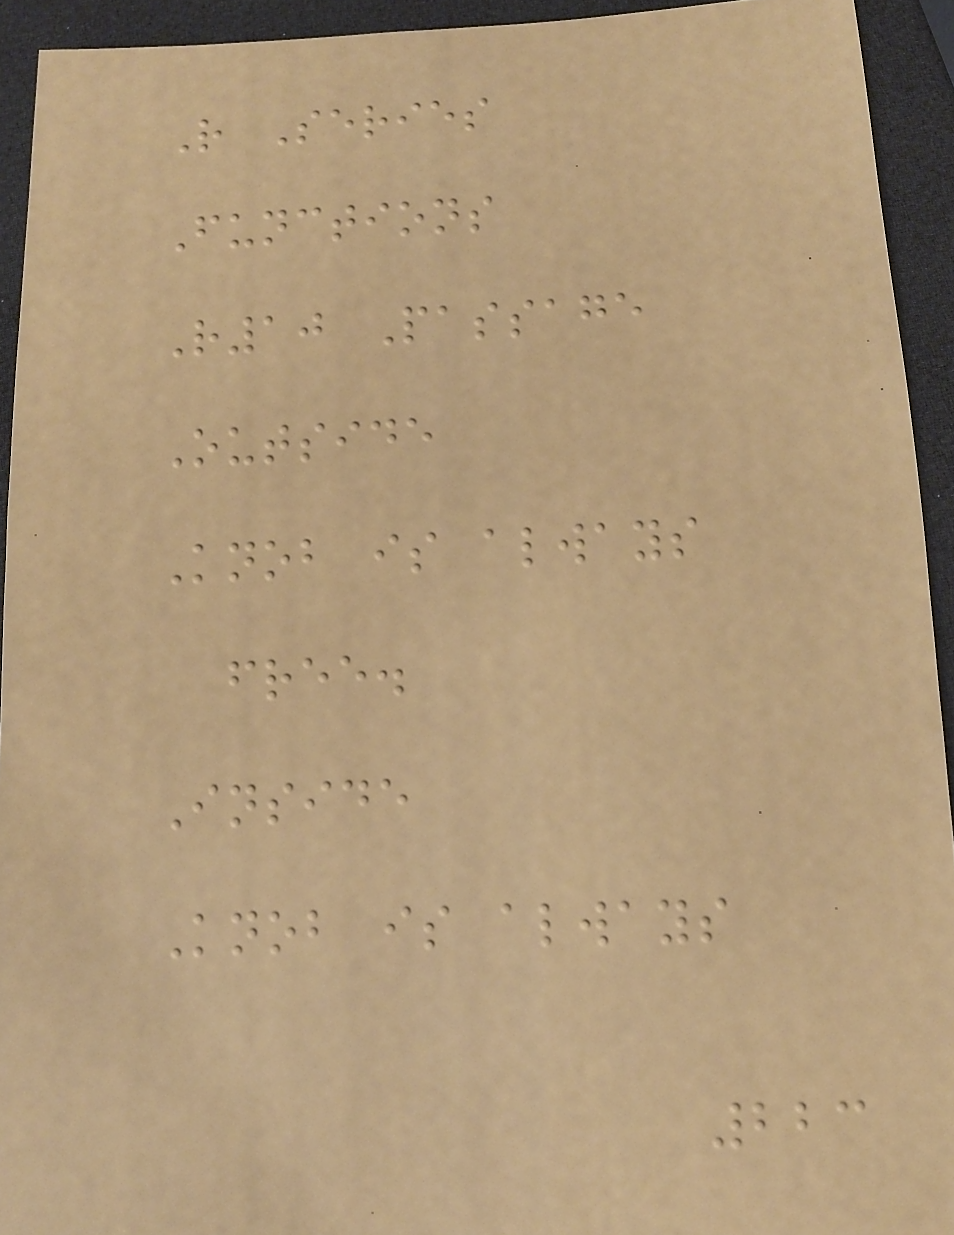R Series
Functions
R10 Passage
Outside
Knob is always
free.
Inside
Knob is always
223
